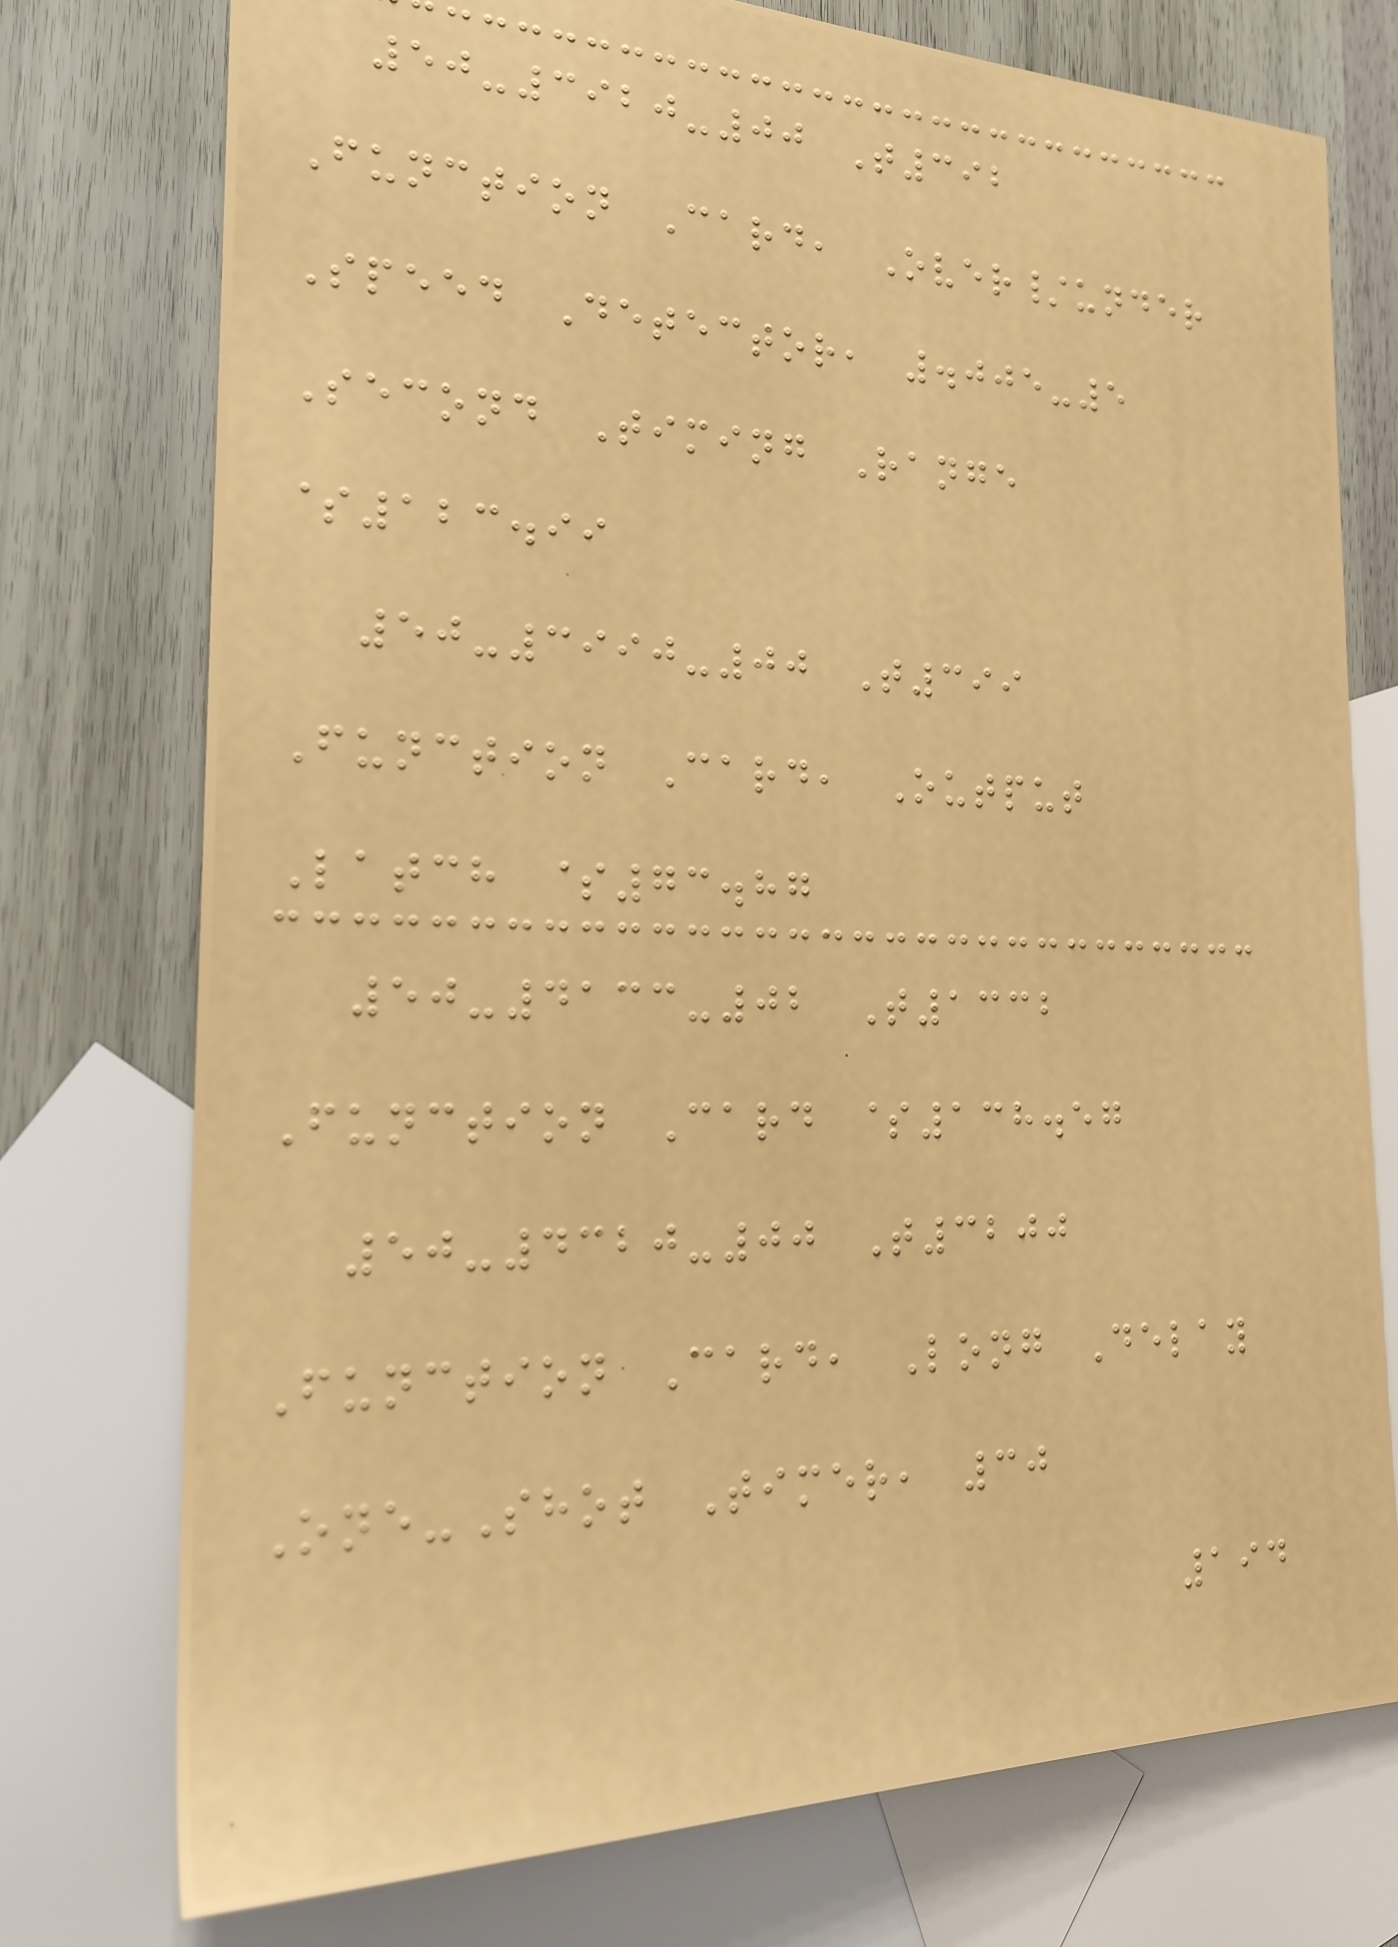50-3920-00 T392
Function Card, Over/under
Speed Detector, .005-5
Second Timing Range
$123.99
50-3990-00 T399
Function Card, Output
Latch $73.87
50-4133-02 T1332
Function Card $138.57
50-4320-00 T3200
Function Card, Long Delay
One-Shot Timer, 30
194
